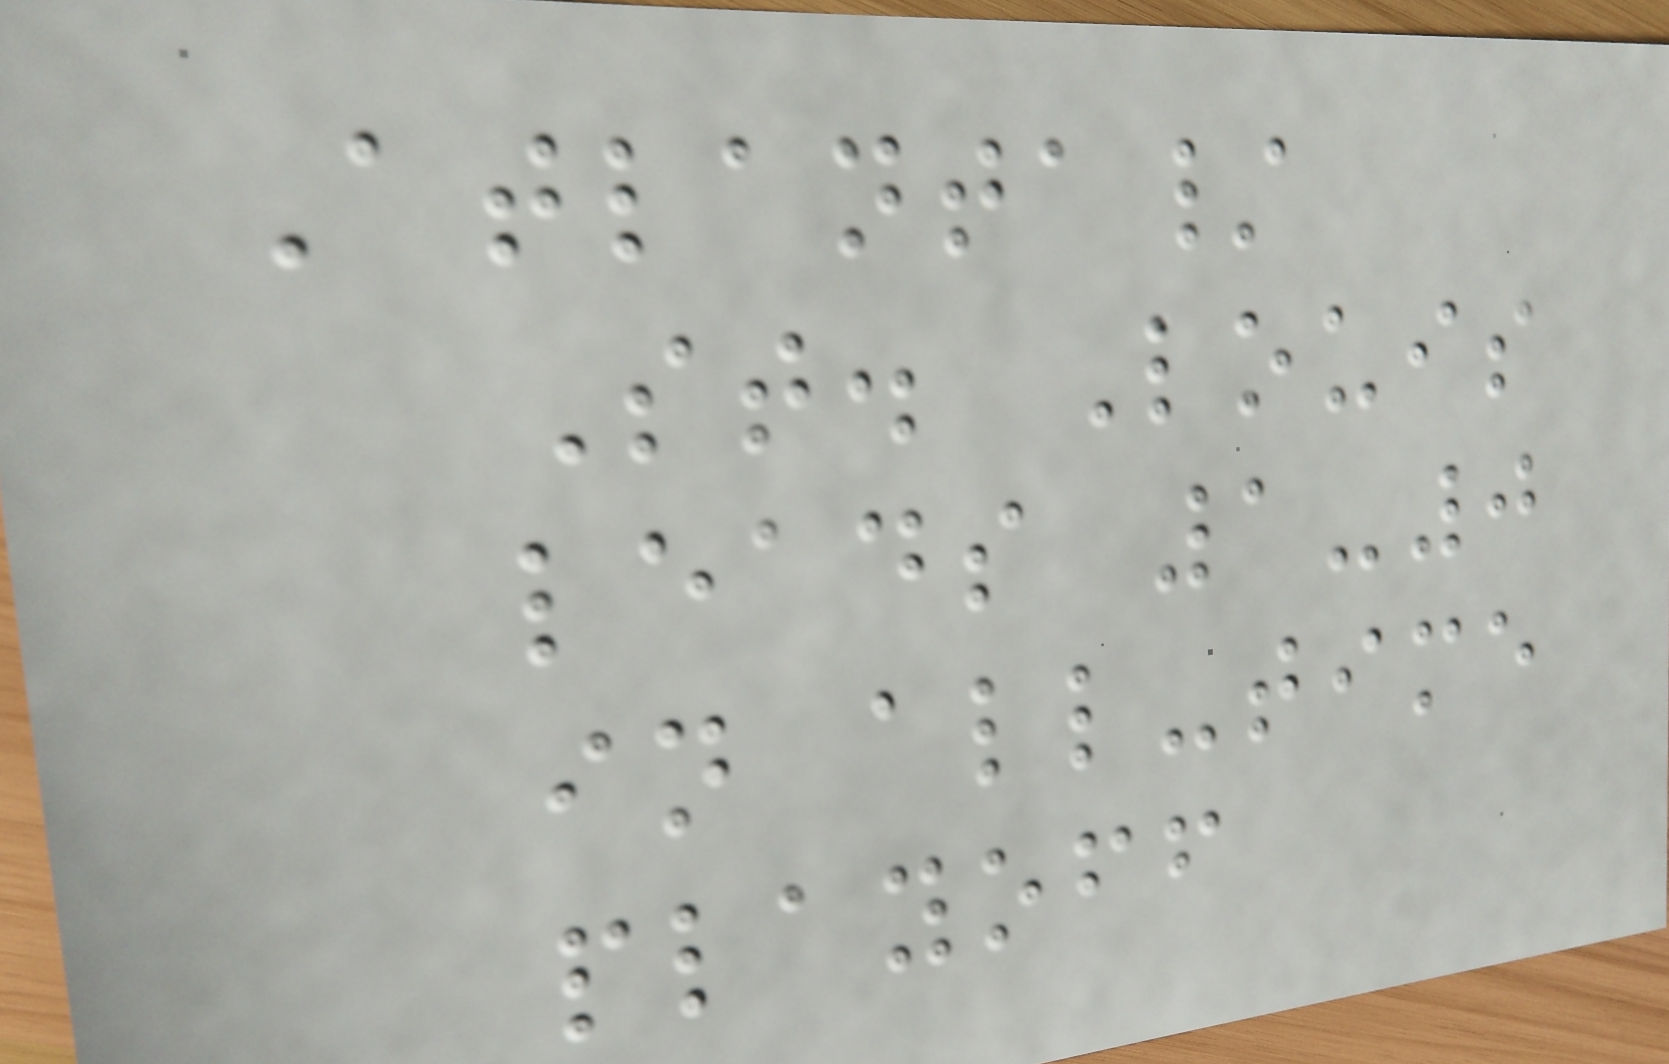Atlanta/
St. Louis
leads 1-0
in all-time
playoff
